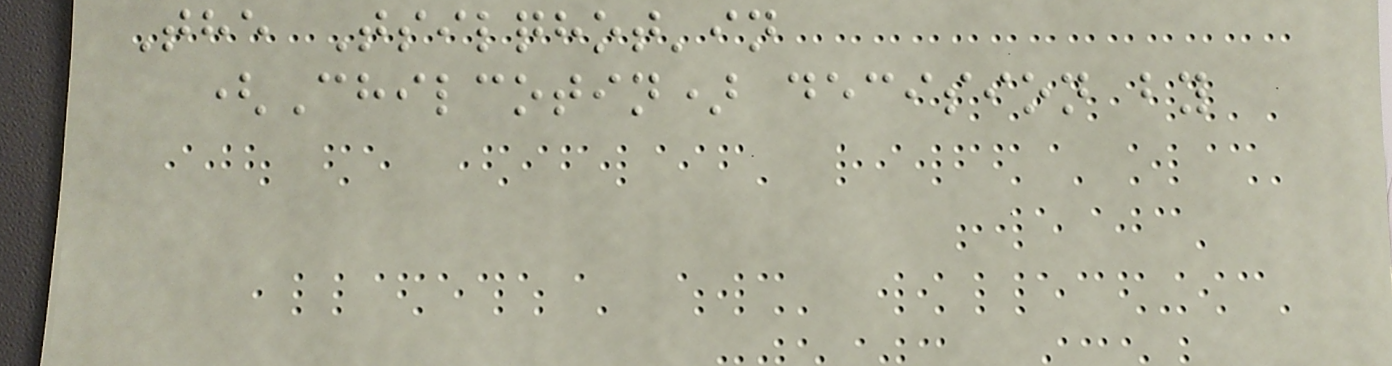The Tsilqhot'in
(Chilcotin) decision by
